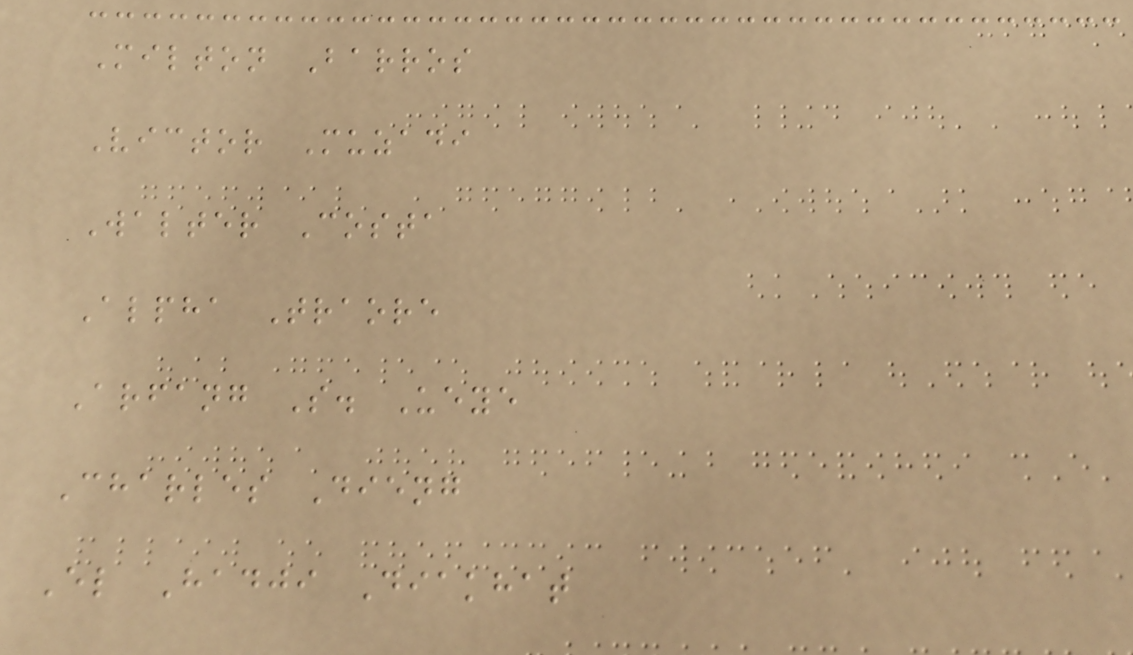Milton Barros
Victor Muzadi
Walter Costa
Alpha Traore
Arfang S. Ueye
Charles Dieng
El Hadji Diakhat
